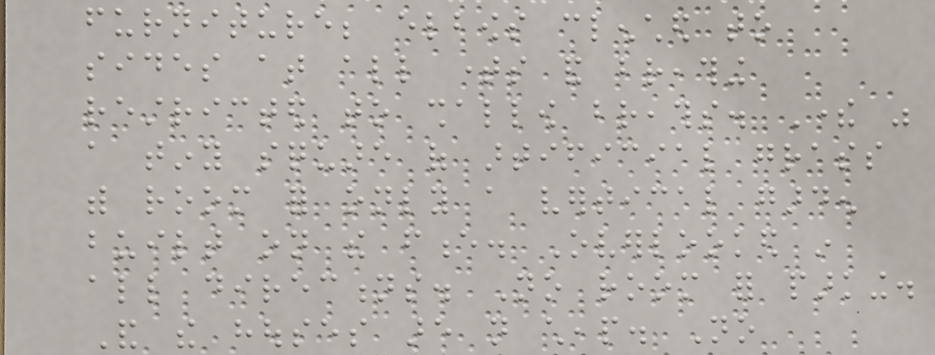furniture; elbows clenched to
sides at all times and breathing
restricted to shallow breaths. There was
a tiny square of artificial grass
with room for only a vertical garden
built on the fence. Overlooked in
all directions. No room for parking.
And the houses are not cheap. No
